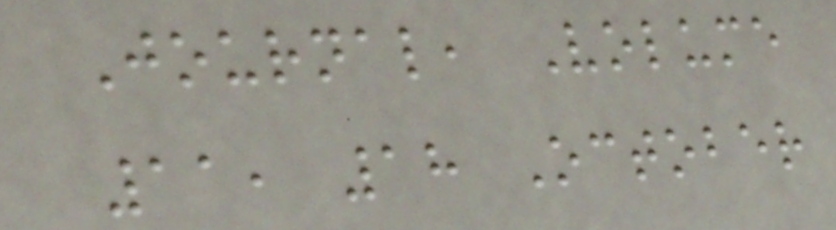Journal, Volume
11, 18 October
